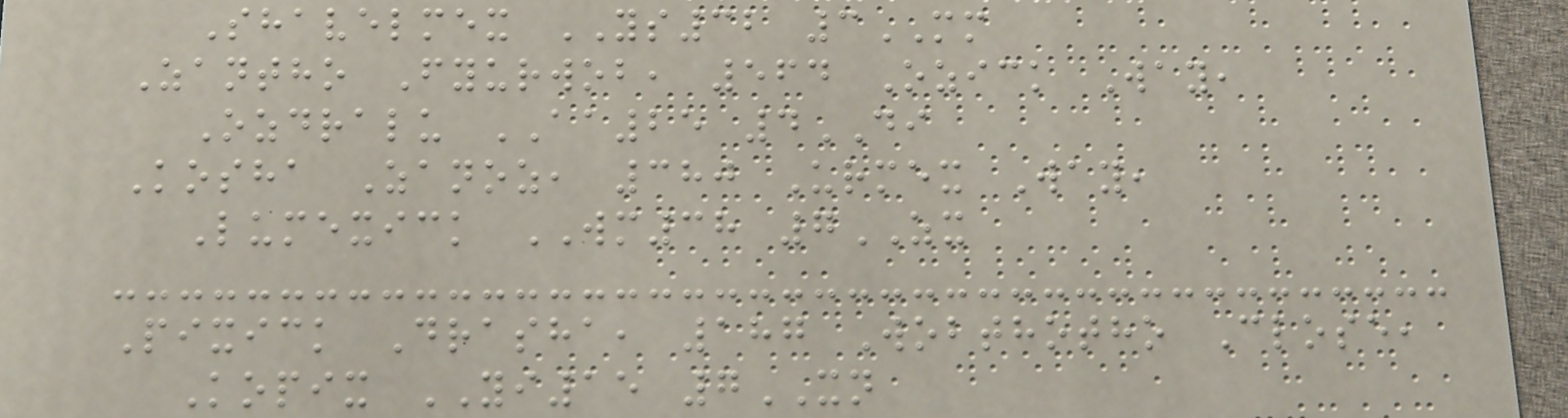Shavelmex YS32 3MM
Zantho Fyurwob, 564 Ozick Way,
Ozdralu AA25 4DI
Kosha Zanoz, 380 Urmex Way,
Lumexick WM38 7ZX
Pixick Drasha, 187 Wobthotho Close,
Kopix YI15 7XN
